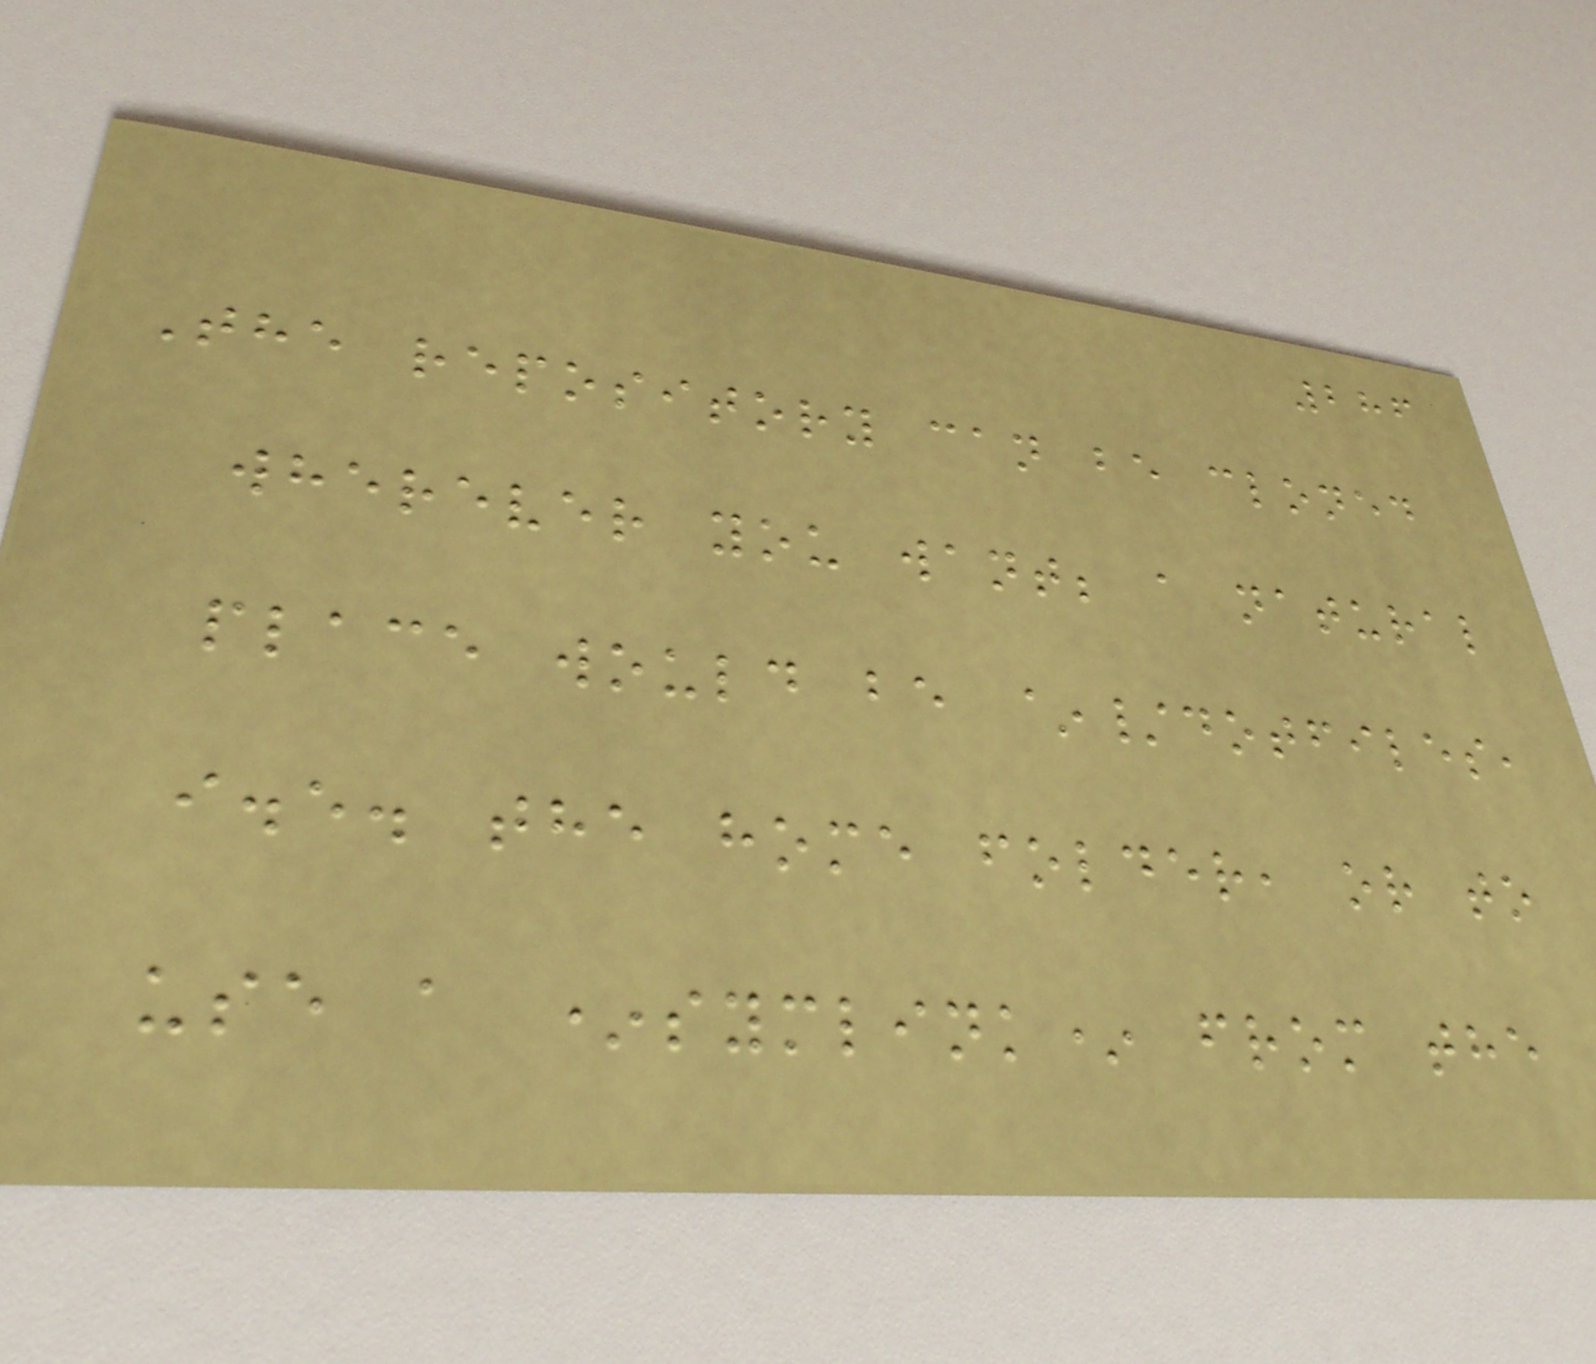286
The repository can be cloned
wherever you want; a natural
place would be ~/dotfiles,
i.e. the home folder, or to
use a *symlink* from the
